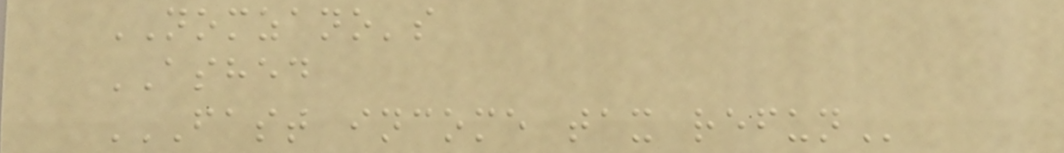NOMZANO's
ASHED
FAST INCOME TAX REFUN
